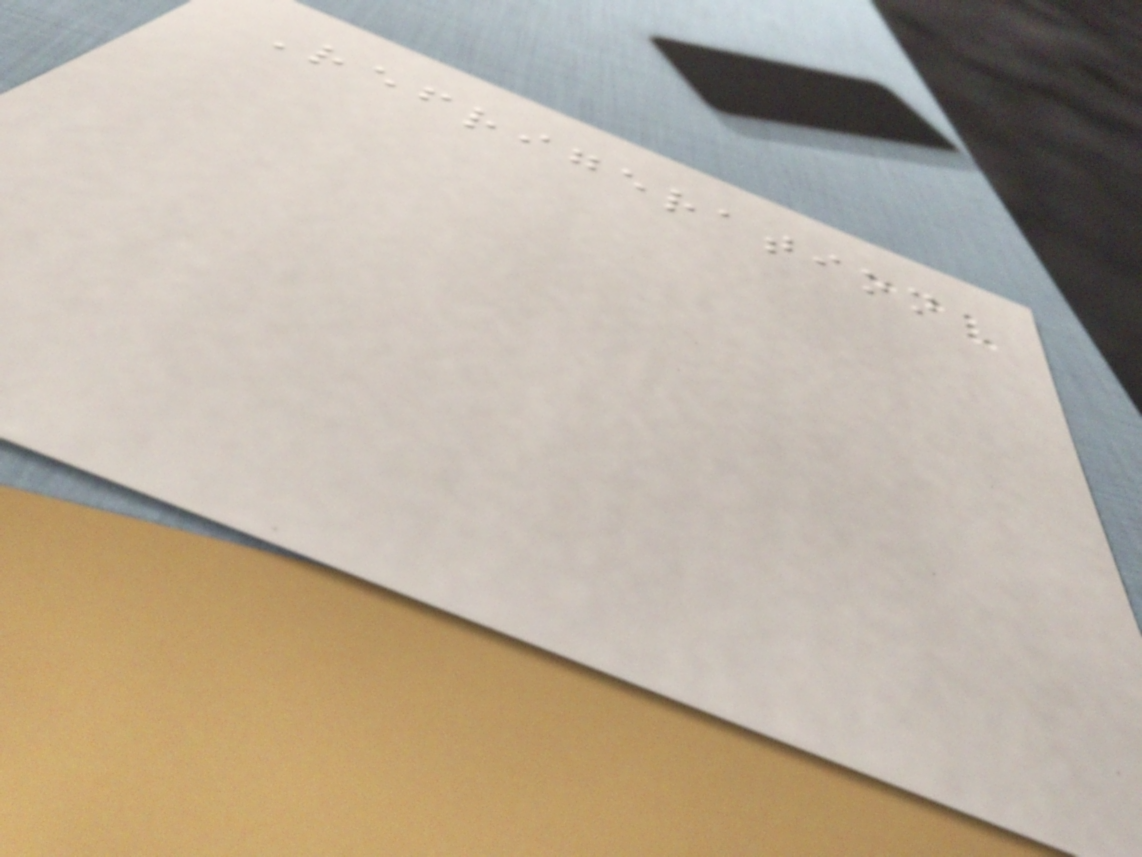Refrigeration
